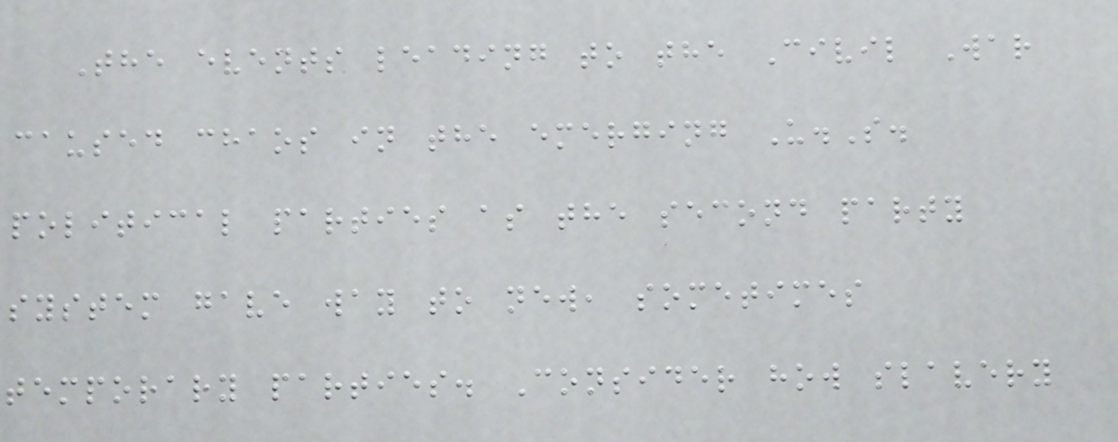The events leading to the Civil War
caused chaos in the emerging U.S.
political parties as the second party
system gave way to new, sometimes
temporary parties. Consider how slavery
